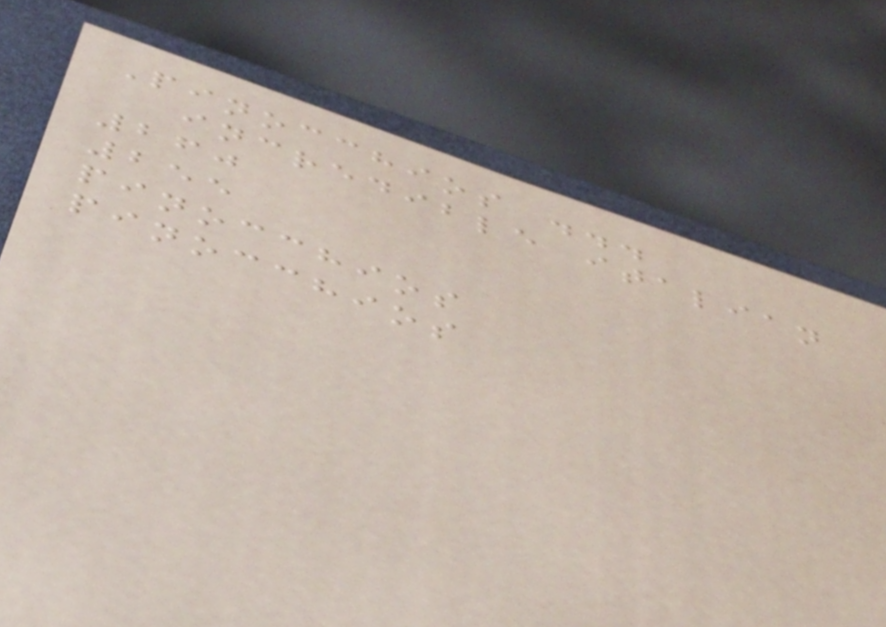Pinocchios ...
incredible italian
260
255
pinocchios
pinocchios
